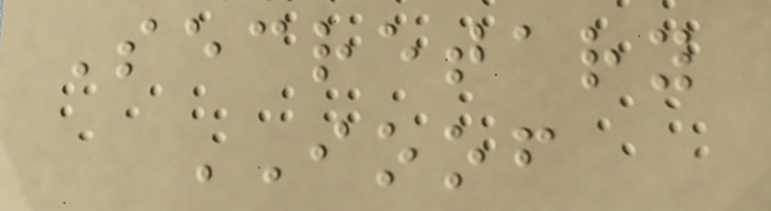Secretary
IOOF
